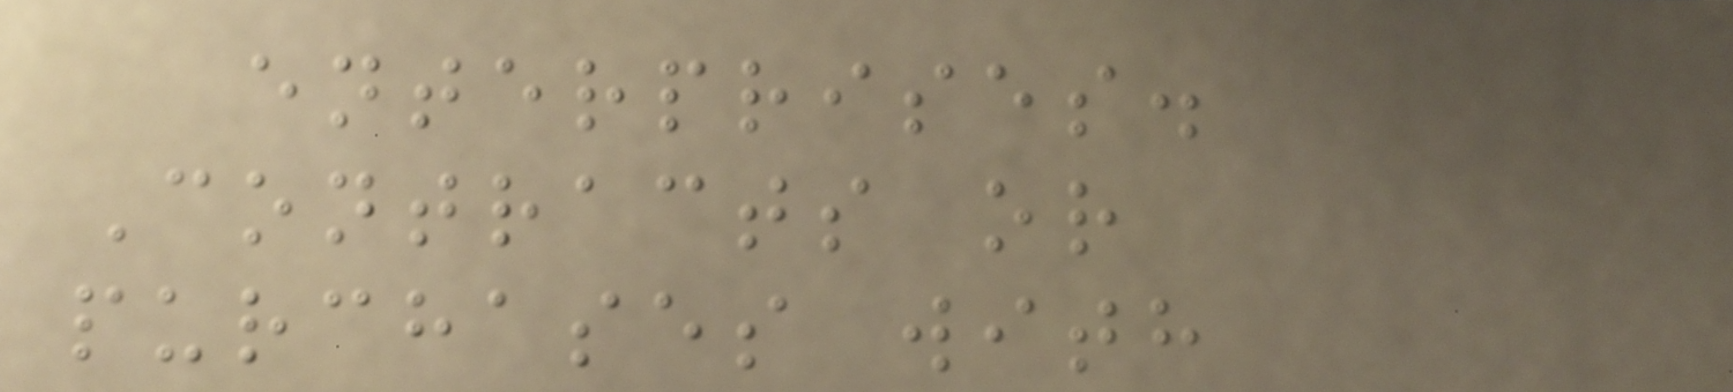enterprises.
Contracts or
purchases with
